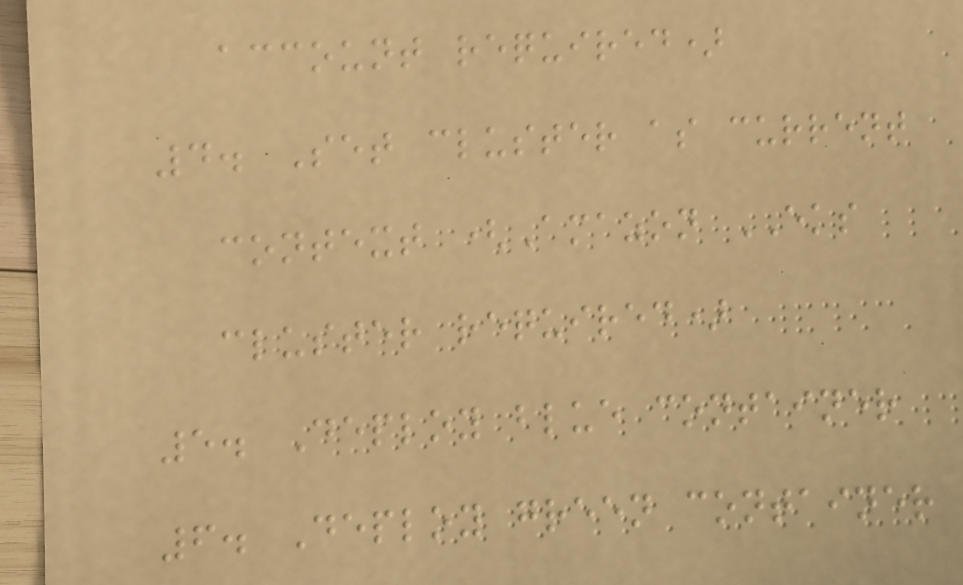account required)
4. Set cluster as current
context (Amazon EKS
cluster required)
5. Deploy blue container
6. Deploy green container
